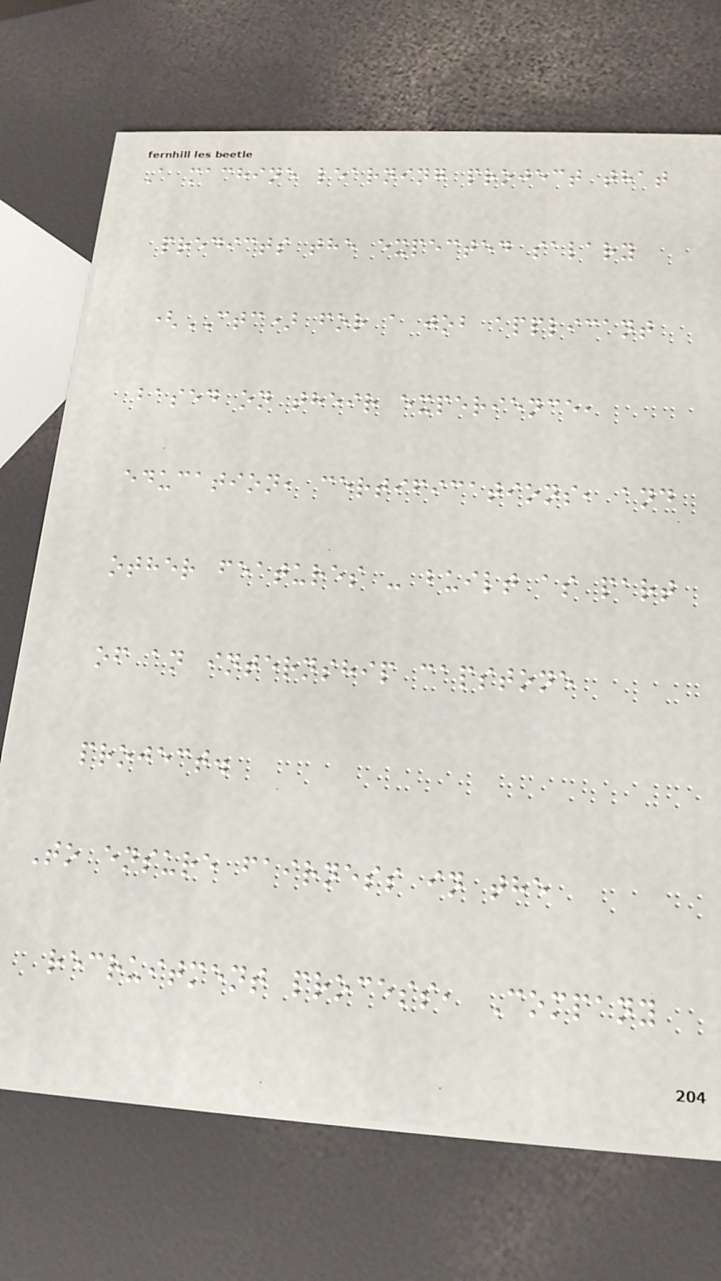A machine learning project that
predicts the expected salary
(CTC) for a job applicant
based on their experience,
education, certifications, and
other features - built as part
of an internship capstone
project.
To ensure fairness in the
recruitment process, Company
